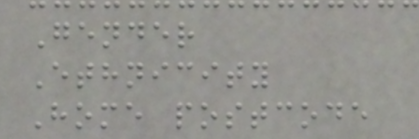Gender
Ethnicity
Home postcode
